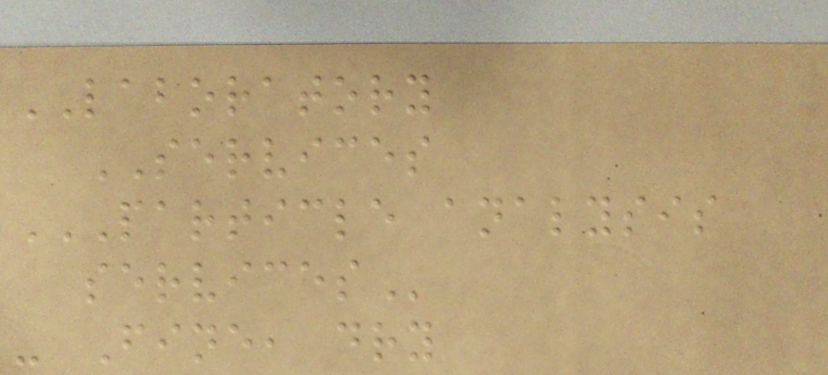LABORATORY
SERVICES
PARTICLE ANALYSIS
SERVICES
- Fine, dry
